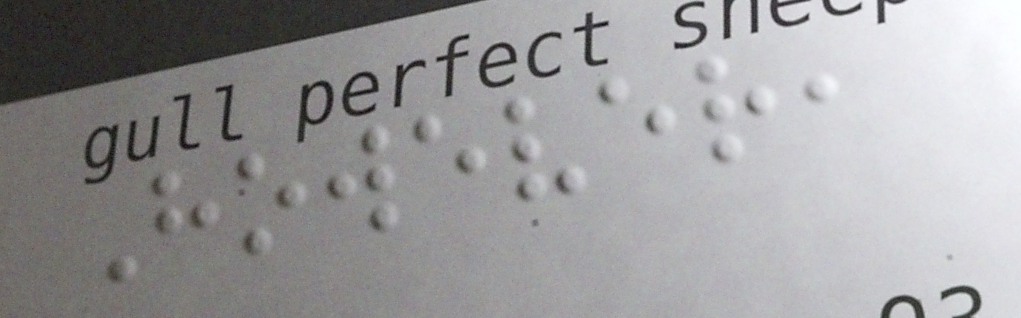However,
